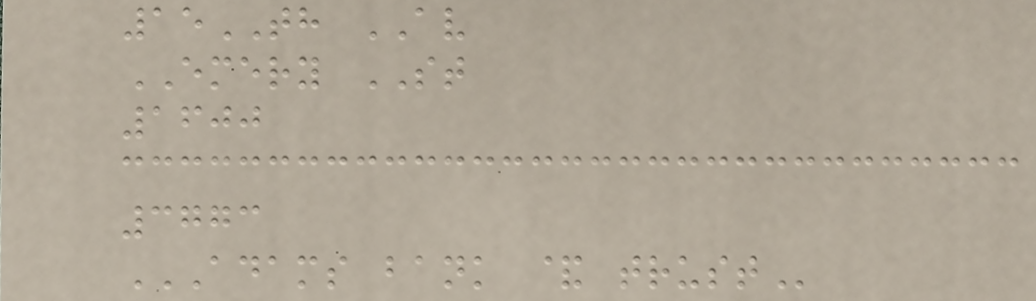15TH AV
EMERY ST
1600
3773
ADAMS BANK & TRUST
